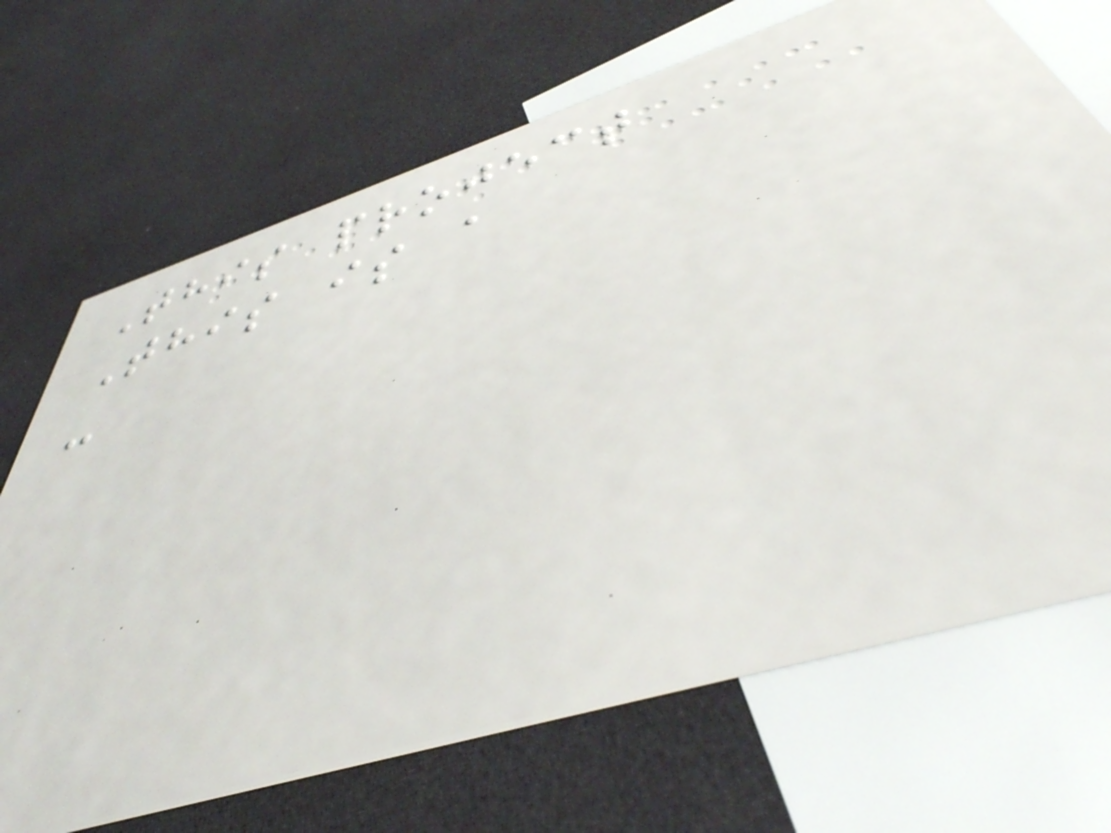This project
This is a
-
